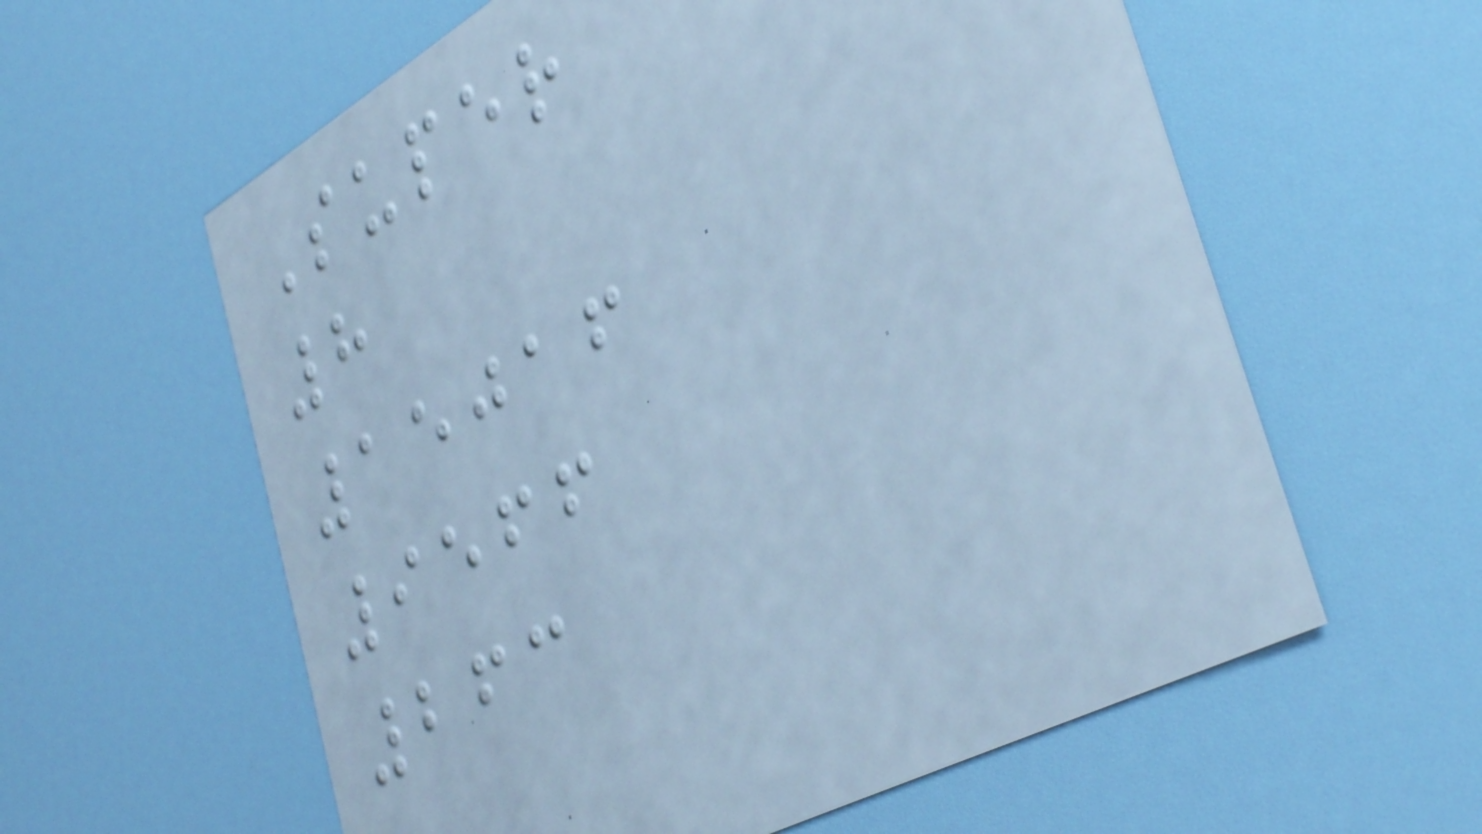Super
8
15016
9566
263
